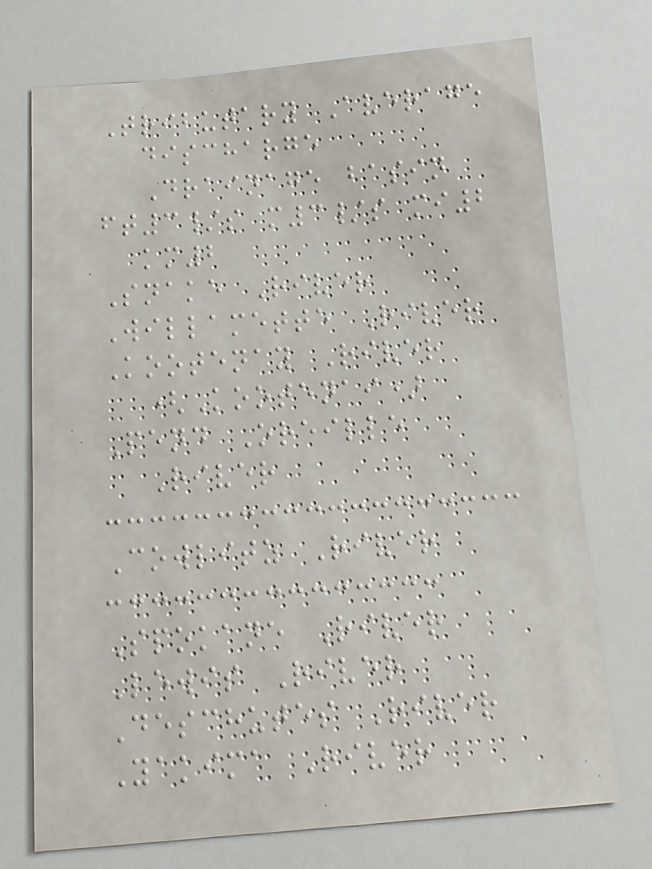Tributary Average
discharge
Drainage basin
ft3/s m3/s mi2
km2
Snake River
Willamette River
Kootenay River
(Kootenai)
Pend Oreille
River
Cowlitz River
Spokane River
Lewis River
Deschutes River
Yakima River
